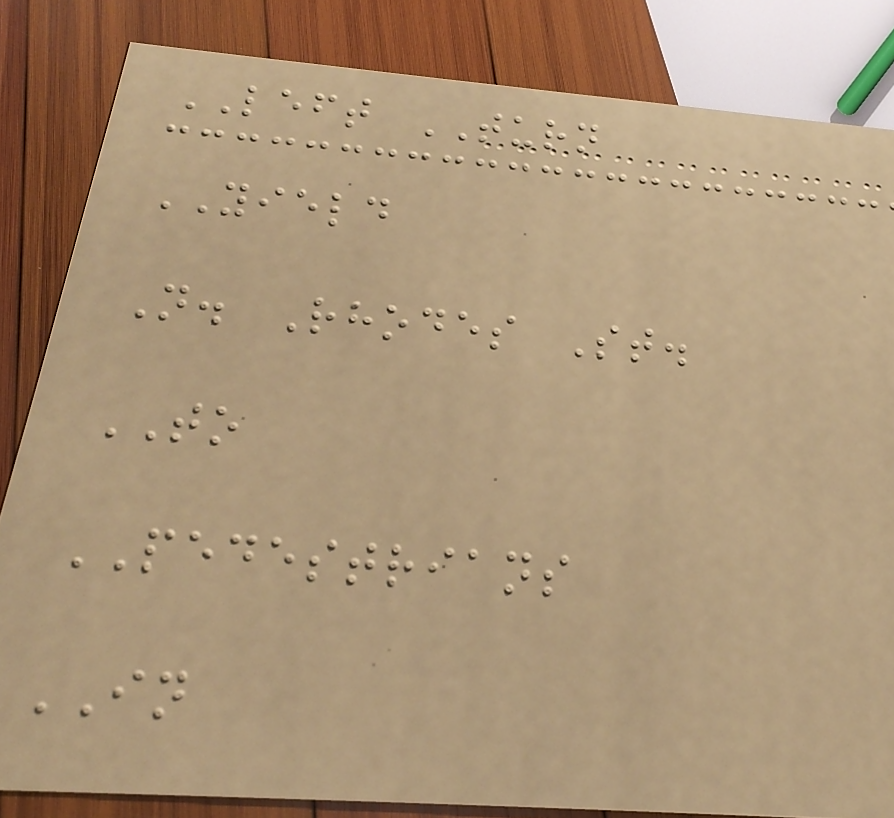LEFT TURN
YIELD
N. Rhodes St.
TO
PEDESTRIANS
IN
